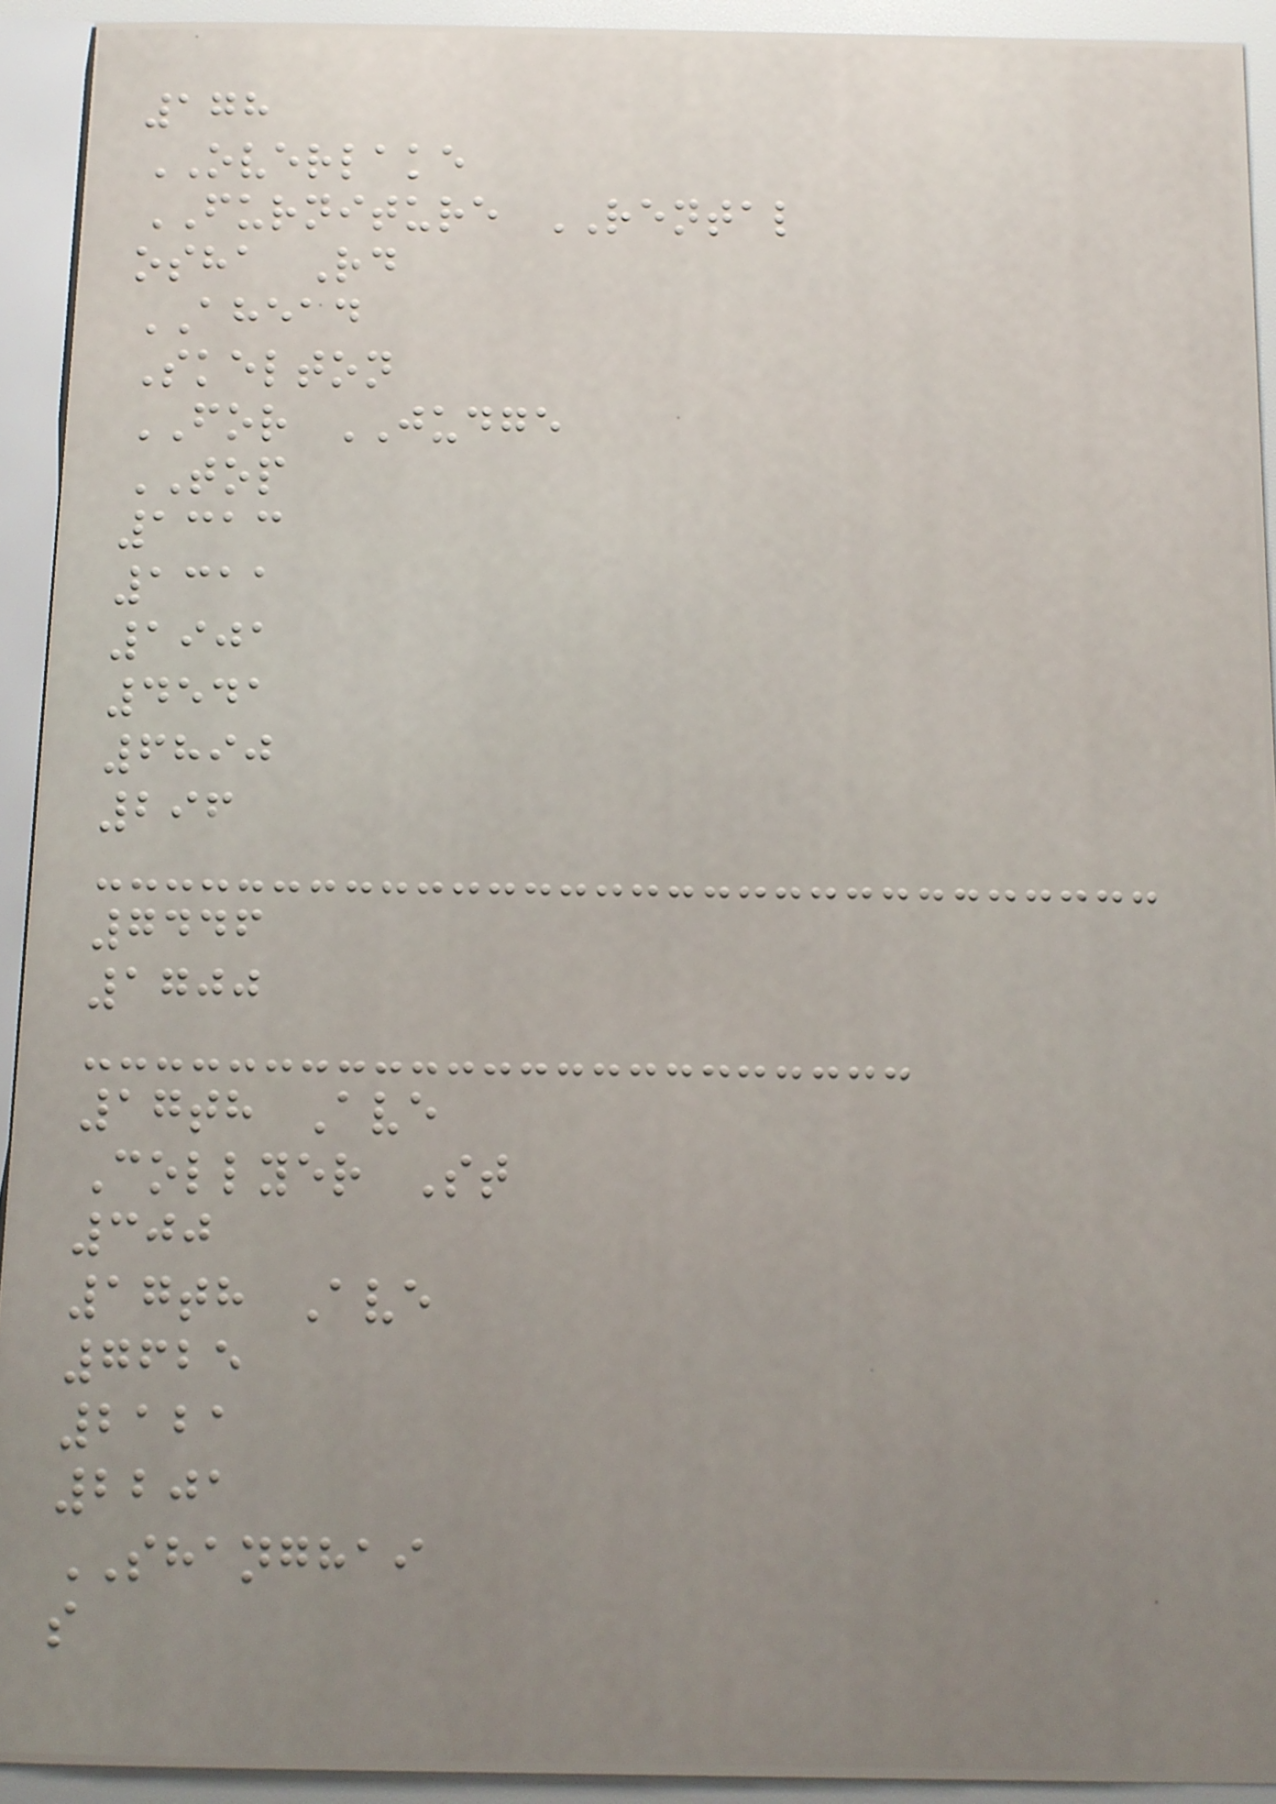178
OVERLAKE
FURNITURE RENTAL
osha Rd
AHEAD
Skelton
FOR JUDGE
TOP
1313
1311
1901
4541
6890
296
7446
1700
17th Ave
Collyer St
300
17th Ave
7625
2121
2201
SHANGHAI
s
